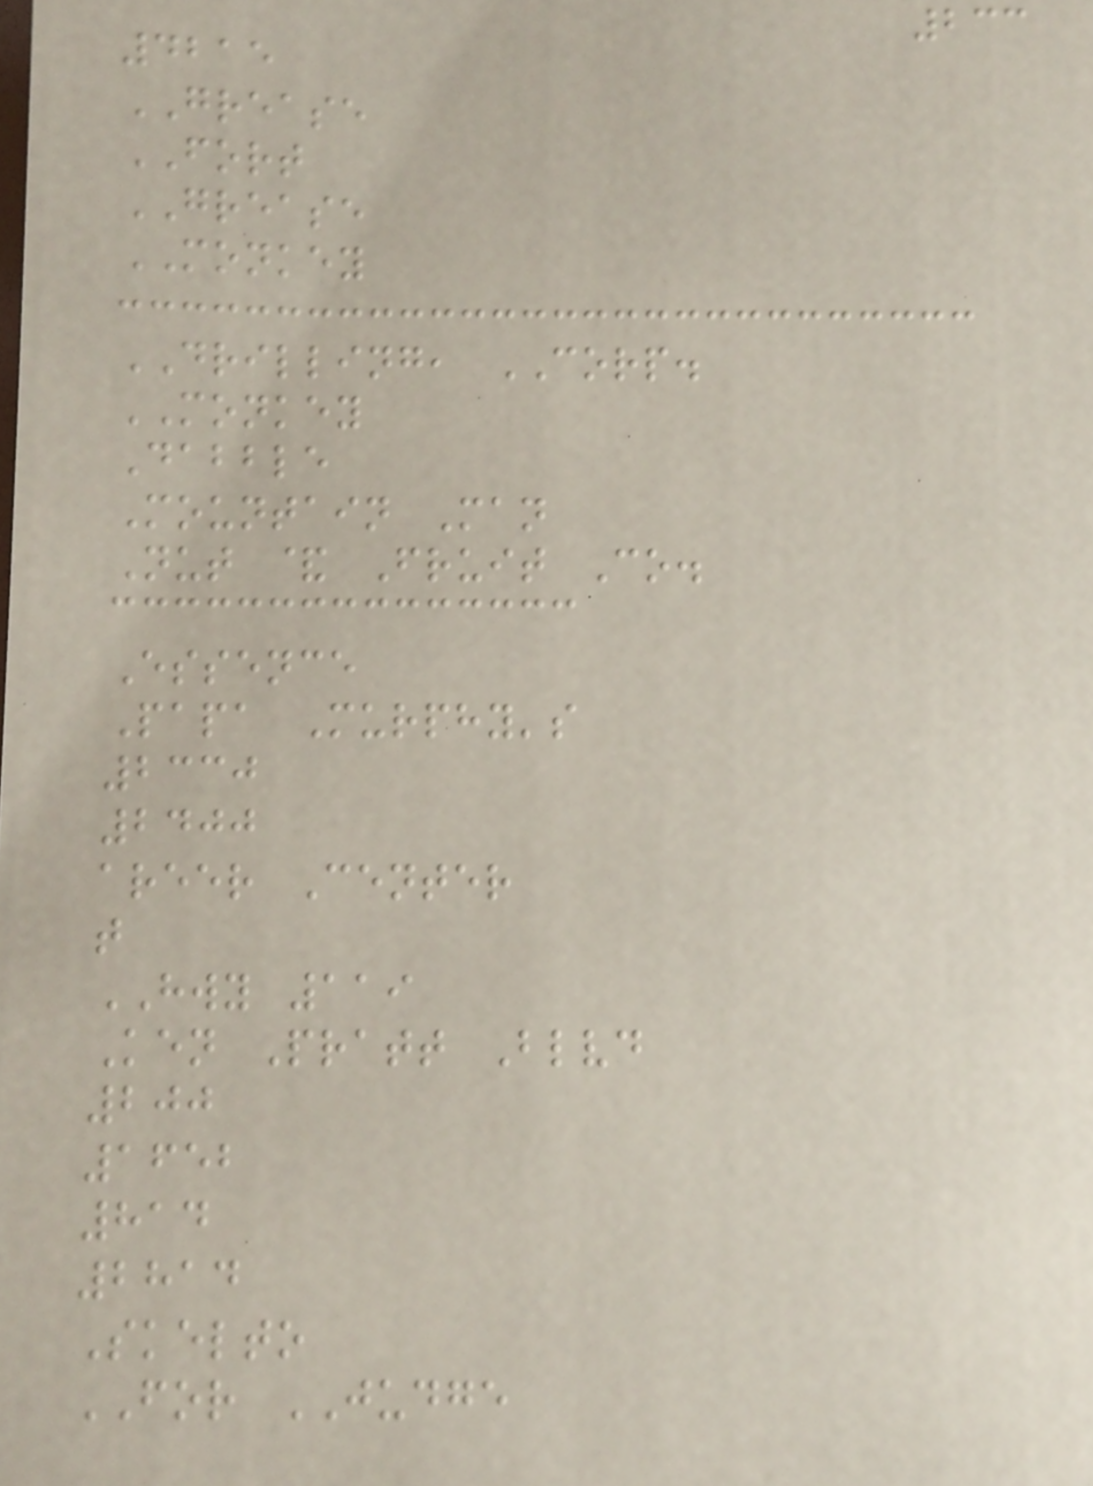233
4215
GREASE
FORT
GREASE
MONKEY
DRILLING, CORP.
MONKEY
Dabble
Mountain Man
Nut & Fruit Co.
Essence
Papa Murphy's
2330
2400
areer Center
t
HWY 119
Ken Pratt Blvd
200
1652
814
2814
Skelto
FOR JUDGE
